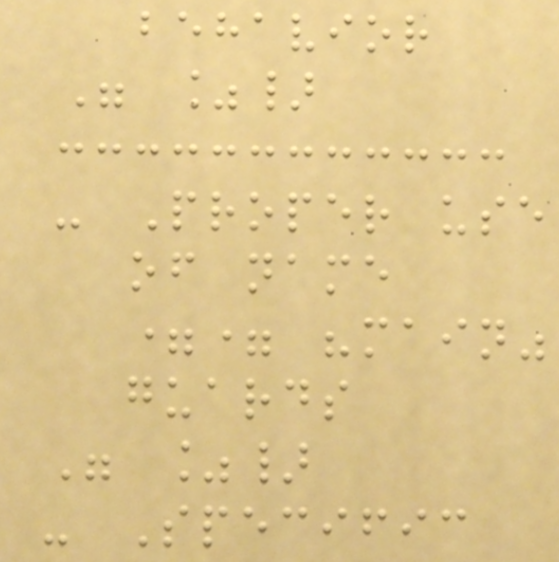behavior
" %}
- Proper use
of name
== "main"
guards
" %}
- Specific
